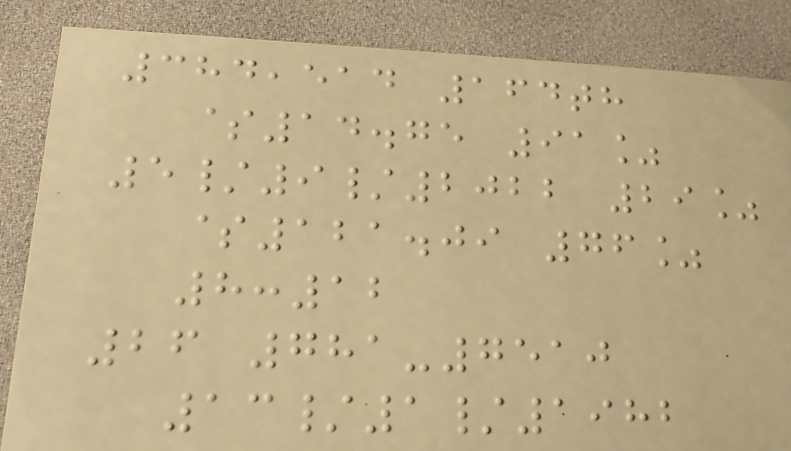384,514 164th
$14.75 91%
5/9/2022 29%
$121.09 76%
8:12
26 781-7510
13/1/1982
